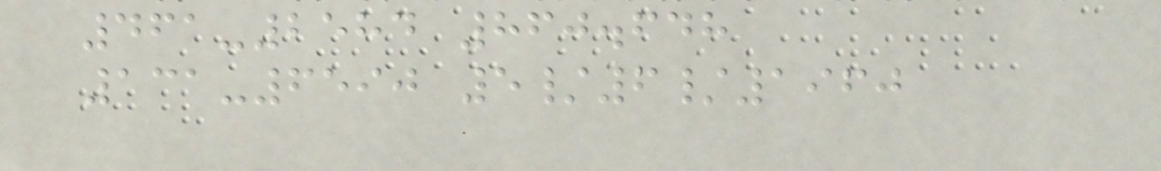461-2584 860.648
131-6590 5/6/1960
